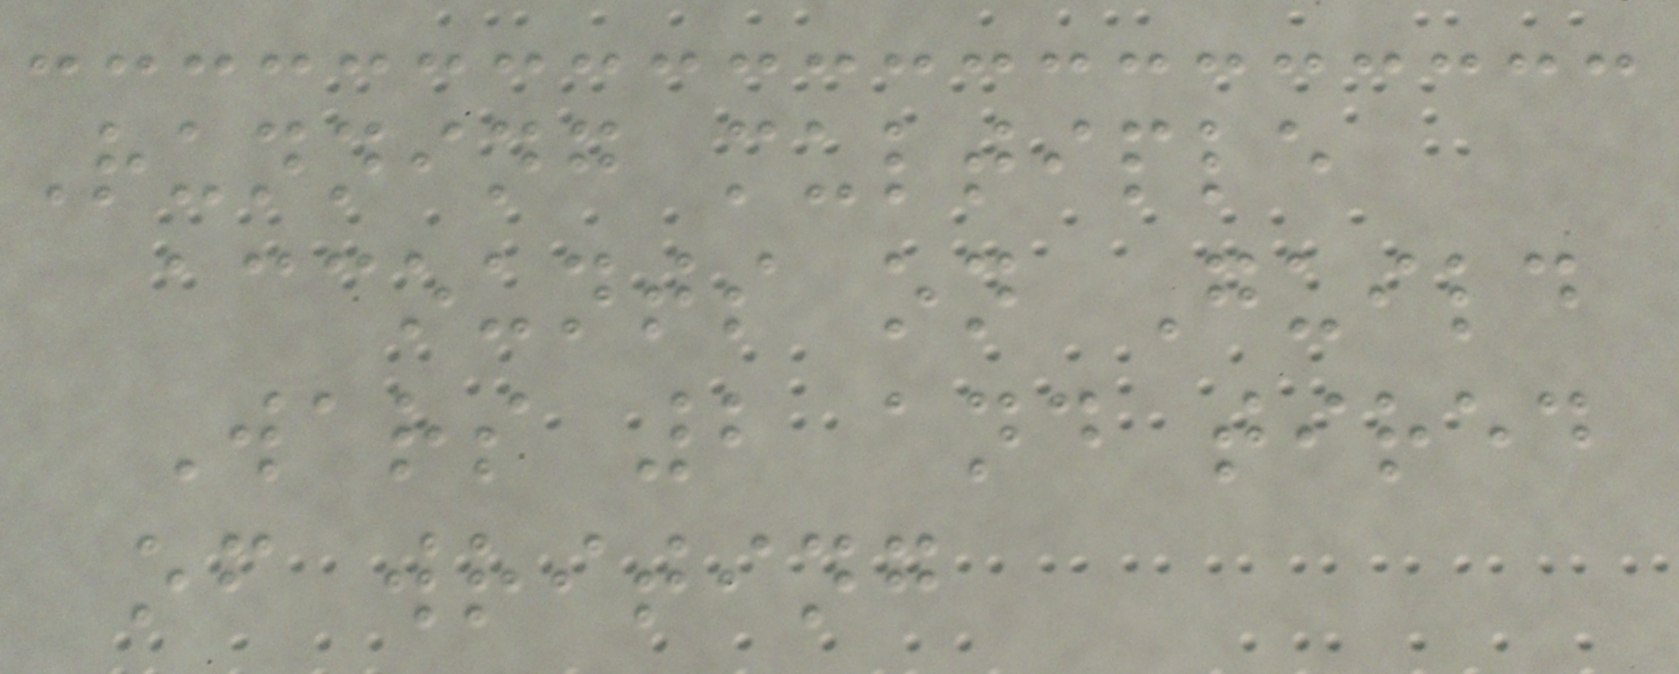Running multiple
accounts on Guild
Wars 2 and tired
of writing
